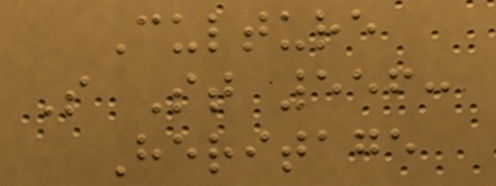Culture
S St 556:
Heritage
